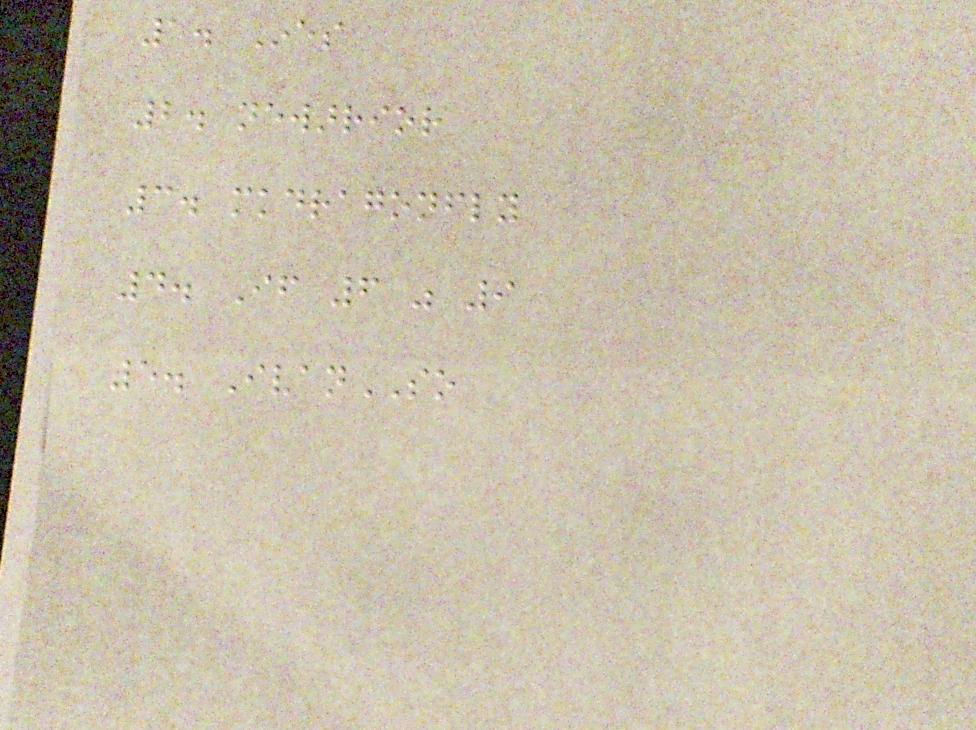1. Ines
2. newarrior
3. mkdragonfly
4. If 6 was 9
5. IvanSO
